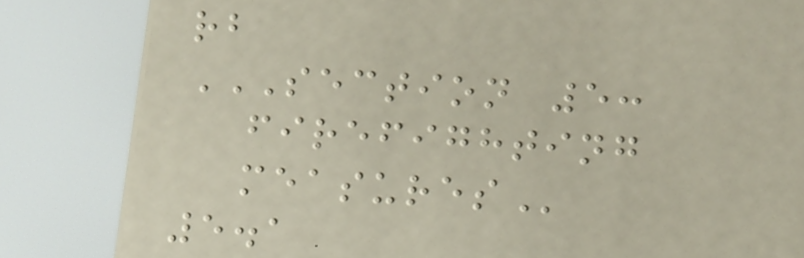rb
SECTION 5:
FIREFIGHTING
MEASURES
5.1
